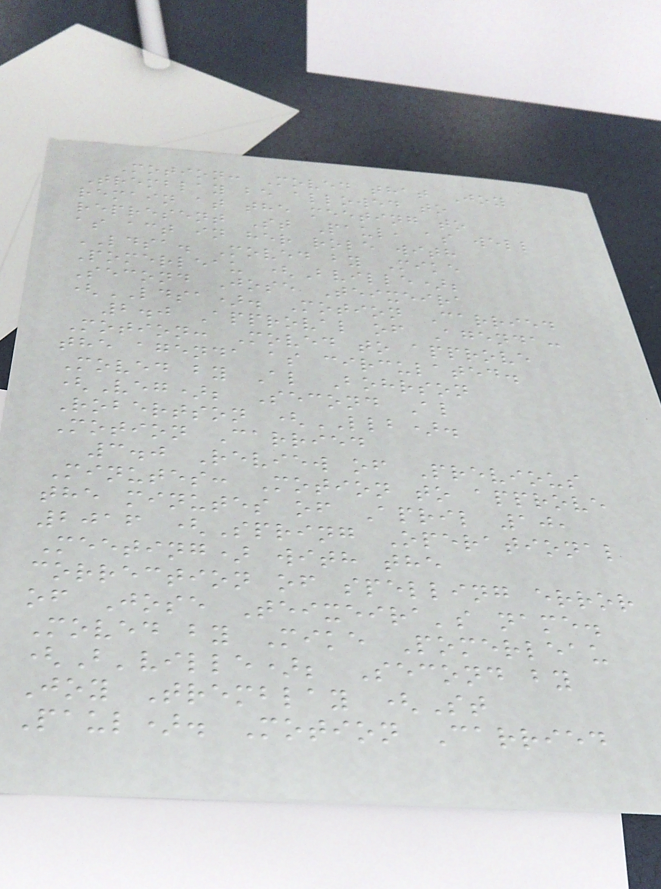Motion: Moved that Joy
Tremblay be allowed to
remain at the meeting to
represent St Paul, as well
as act in her role with
LDSA. Moved by Mike
Pomerleau (Bville);
Second Jose Teixeira
(LDSA). Motion Carried
2.0 Approval of Agenda:
Motion: Moved to approve
the agenda as circulated.
Moved by Al Bohrson
(Veg); Second Al
Robertson (LLB).
Motion Carried
3.0 Review of Previous
Minutes: Motion to approve
the minutes of April 10,
2016 (Spring Operational
Meeting) with the
correction of spelling error
of Jose Teixeira's name.
Moved by Mike Pomerleau
(B'ville); Second by
Joy Tremblay (St
Paul). Motion Carried
